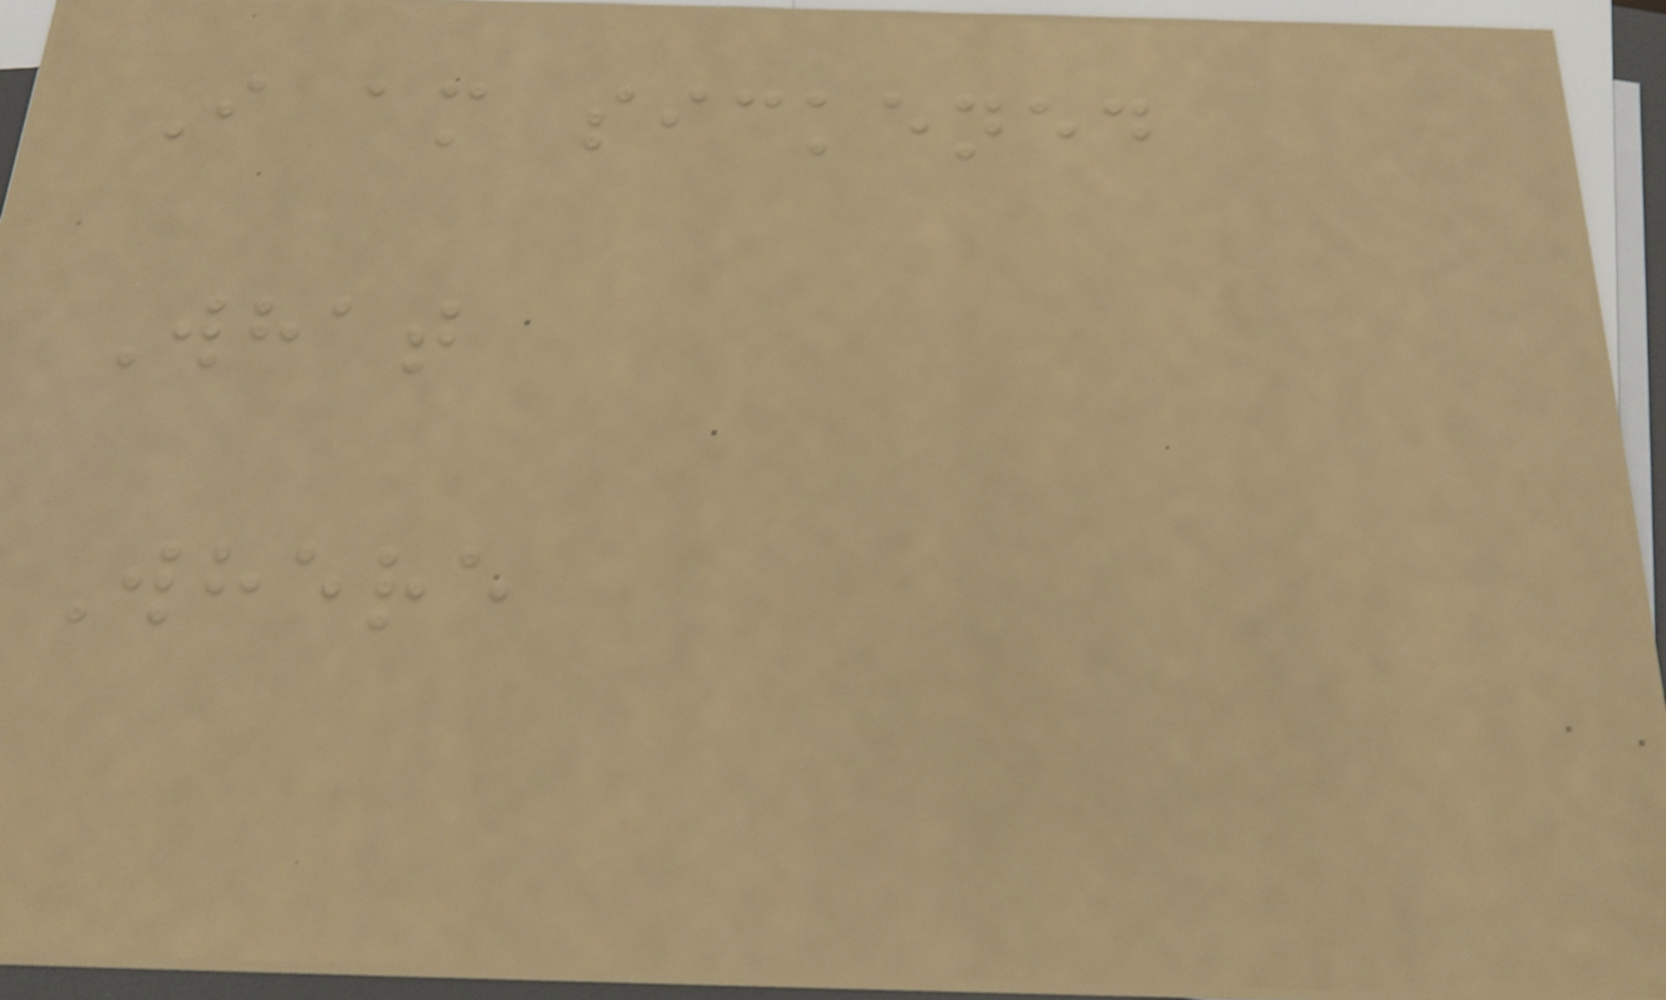I am sickened
What
Where
